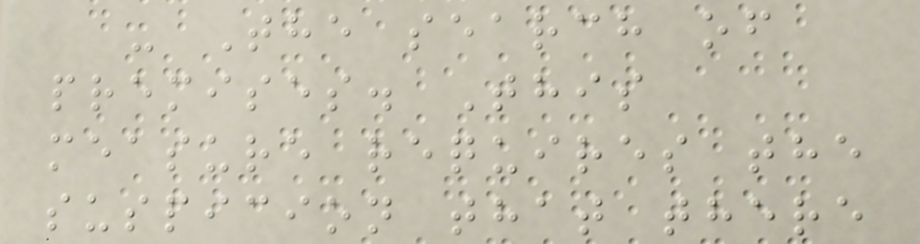- The search of
premises. This
measure requires the
suspicion that there
